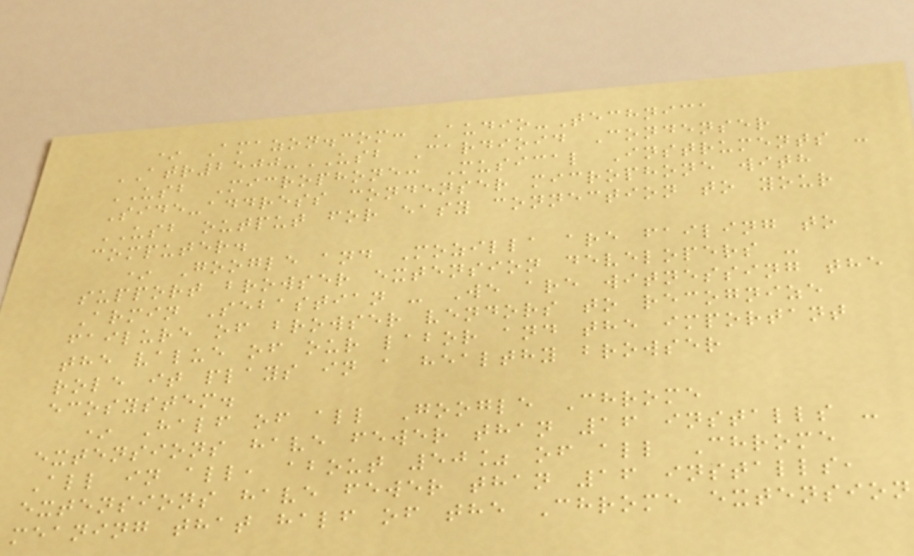* Amazon.com: Audio-Technica
ATR2500-USB Cardioid Condenser
USB Microphone: Musical Instruments -
Side-address condenser microphone with
USB output for easy connection to your
computer.
* Google and Mozilla are failing to
support browser extension developers -
Armin Sebastian - We are witnessing the
failure of browser vendors to recognize
the value of our labor and the important
role it plays in a healthy browser
ecosystem.
* Half of all Google Chrome
extensions have fewer than 16 installs -
All in all, about 50% of all Chrome
extensions have fewer than 16 installs,
meaning that half of the Chrome extension
